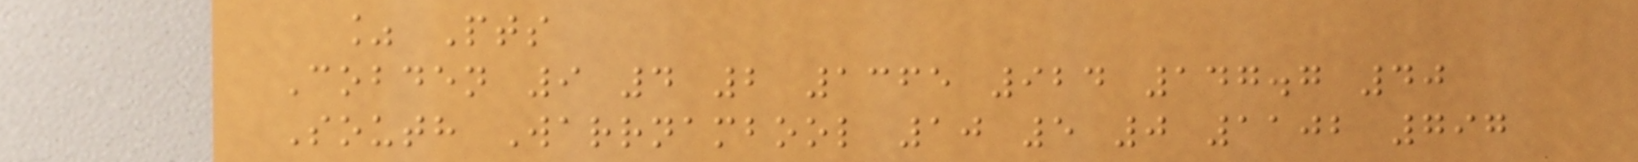% Pts
Cobden 9 4 2 1365 924 147.7 40
South Warrnambool 10 5 0 1102 797
